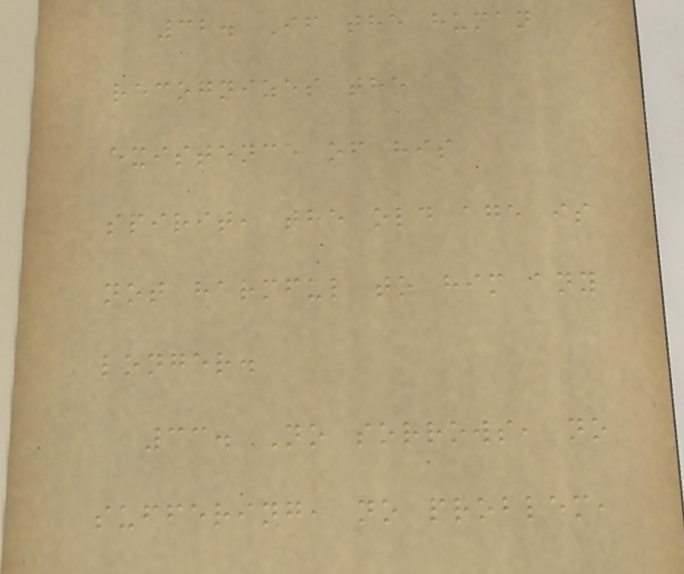32. If the human
recognizes the
existence of his
spirit, the old age is
not harmful to him any
longer.
33. No sorrows, no
suffering, no problem,
